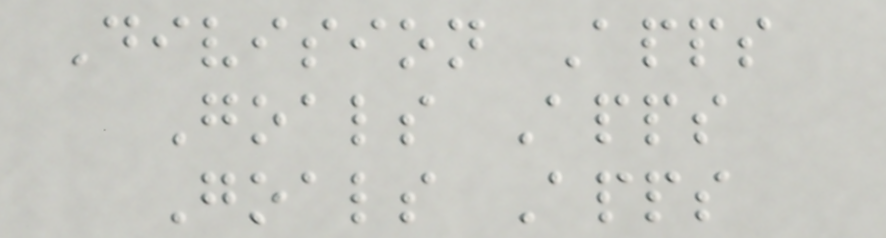Division Apps
Goals Apps
Goals Apps
